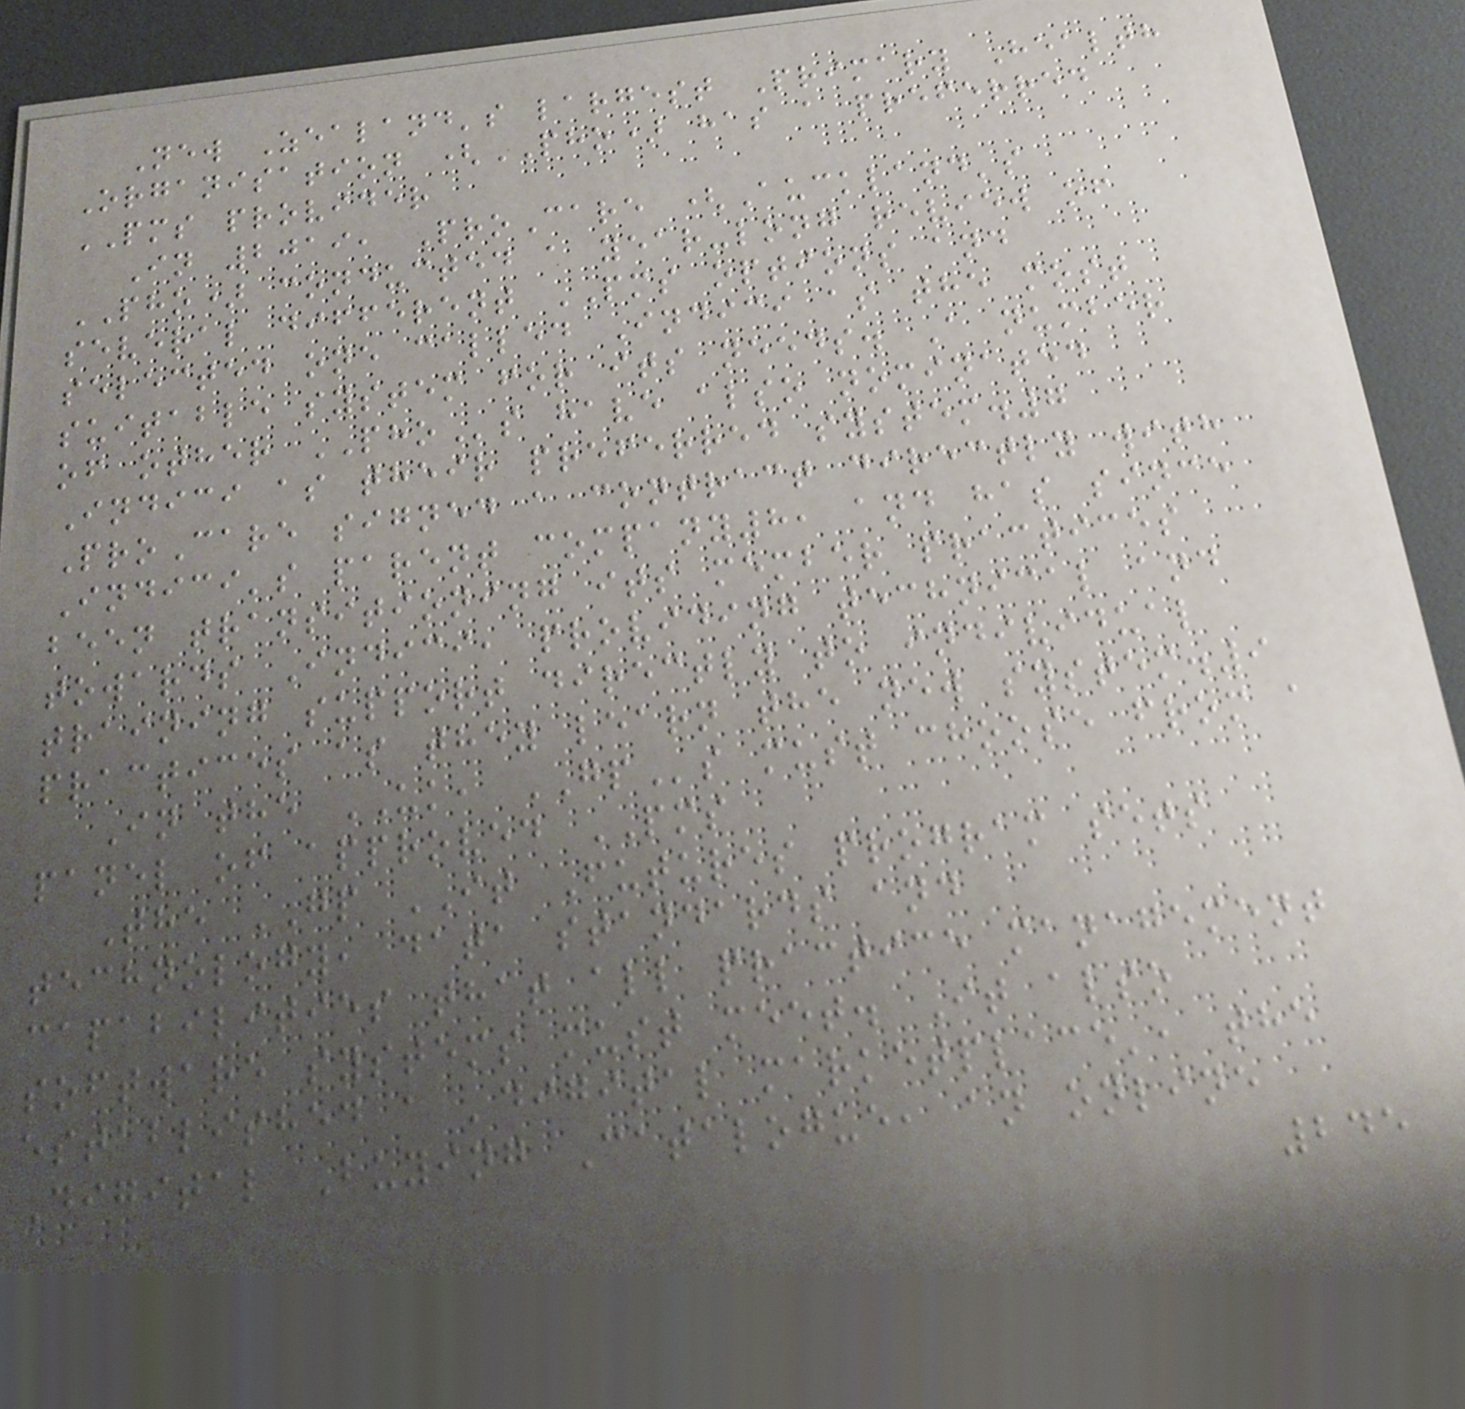New Zealand's largest Primary Health
Organisation (PHO) has a preferred
PMS provider
In 2019, ProCare (Auckland's
PHO) conducted a year-long review of
several different PMS options and
selected one called Indici as the most
suitable system for its needs. A number
of other PHOs have also nominated
Indici as their preferred system.7
ProCare signed a contract directly with
Indici's parent company8, and has since
been transitioning its member practices
towards Indici, providing technical and
training support directly to individual
practices as they learn the new system.9
In the UK, GPs must choose from a
panel of approved PMS
The GP IT Futures program sets
technology, data standards and
capabilities that all practice management
software systems must meet. It also
established a 'digital marketplace', the
Digital Buying Catalogue, an online
245
